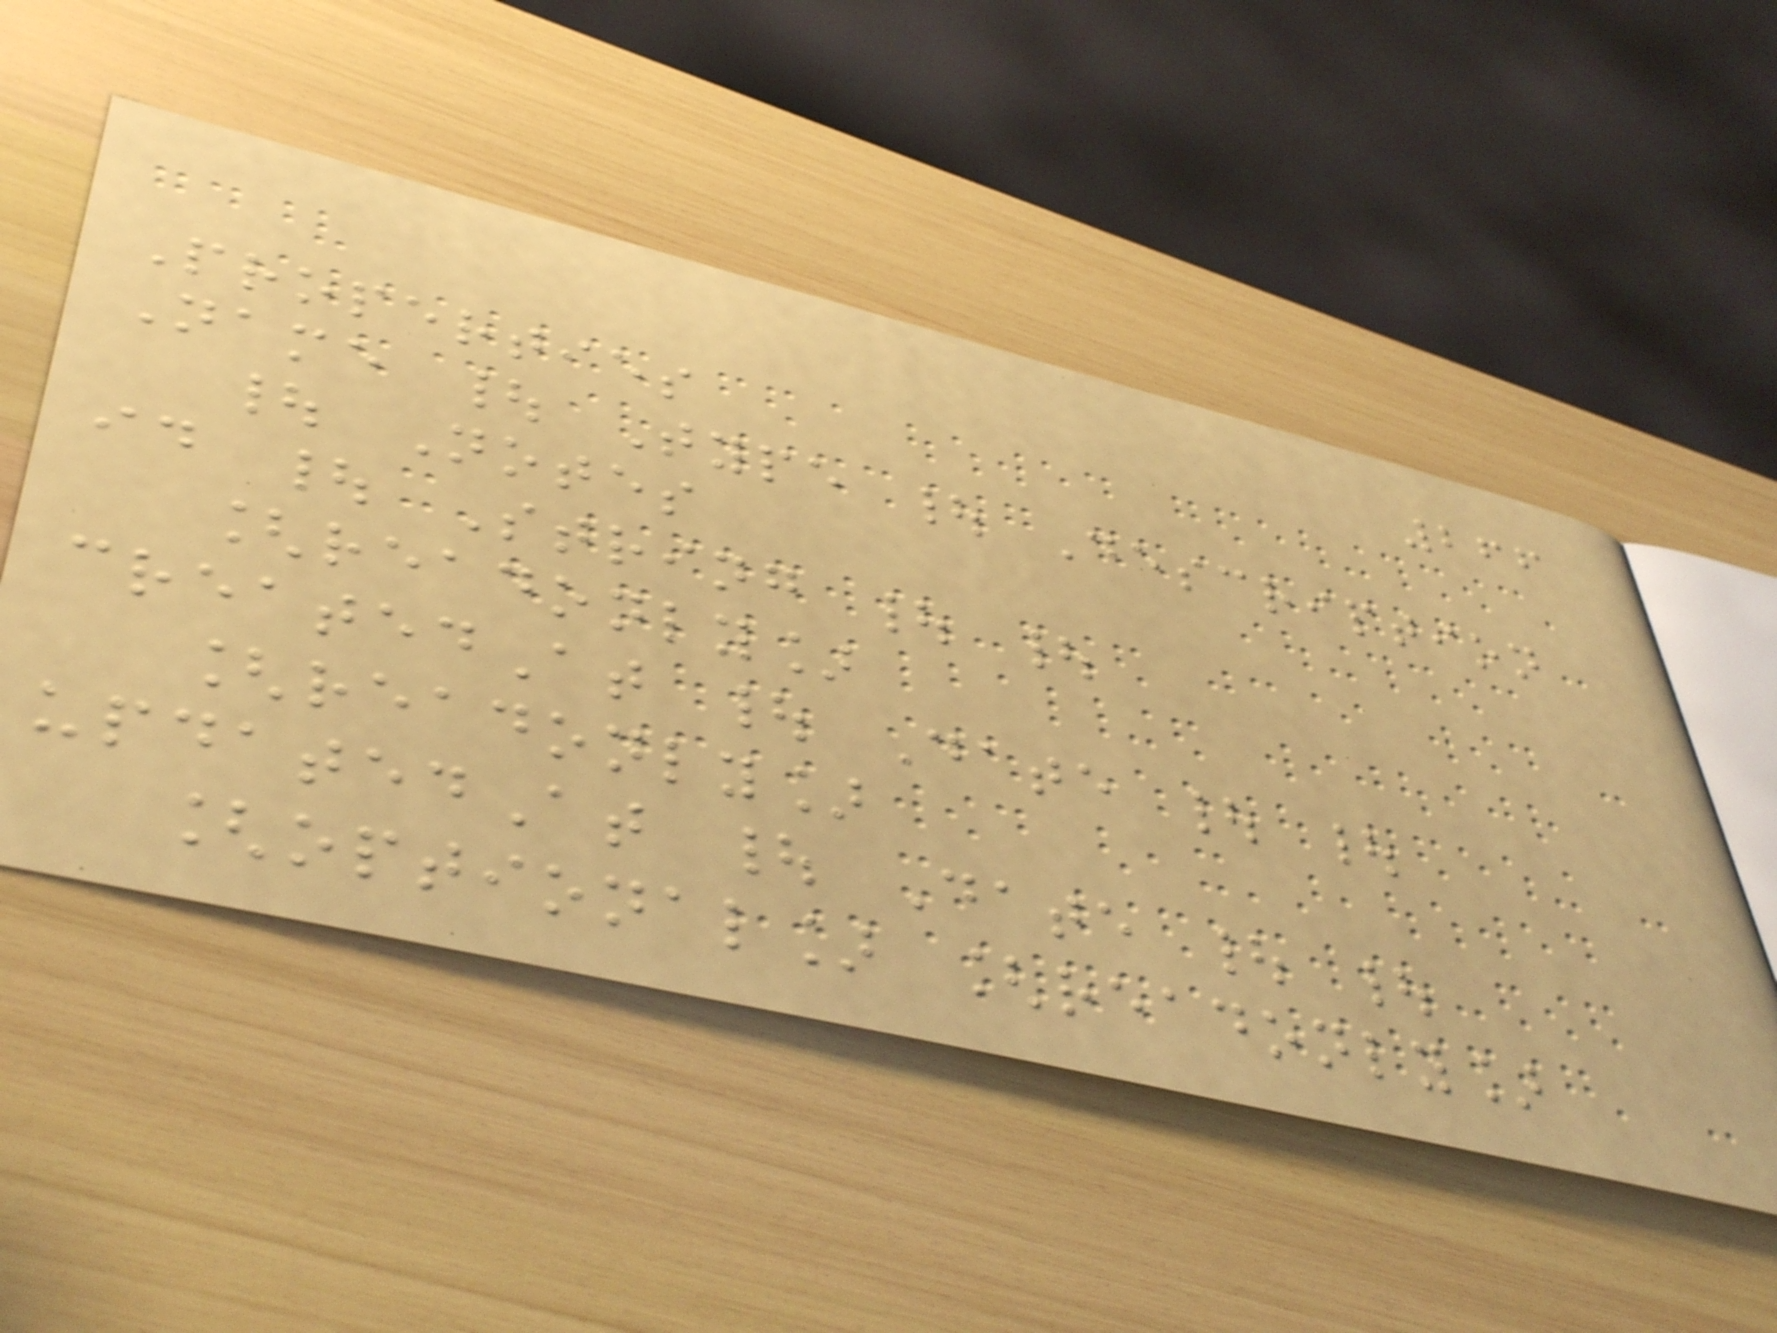266
Properties
Name | Type | Description
| Notes
id | String | |
[readonly]
createdAt | Date | |
[readonly]
updatedAt | Date | |
[optional] [readonly]
